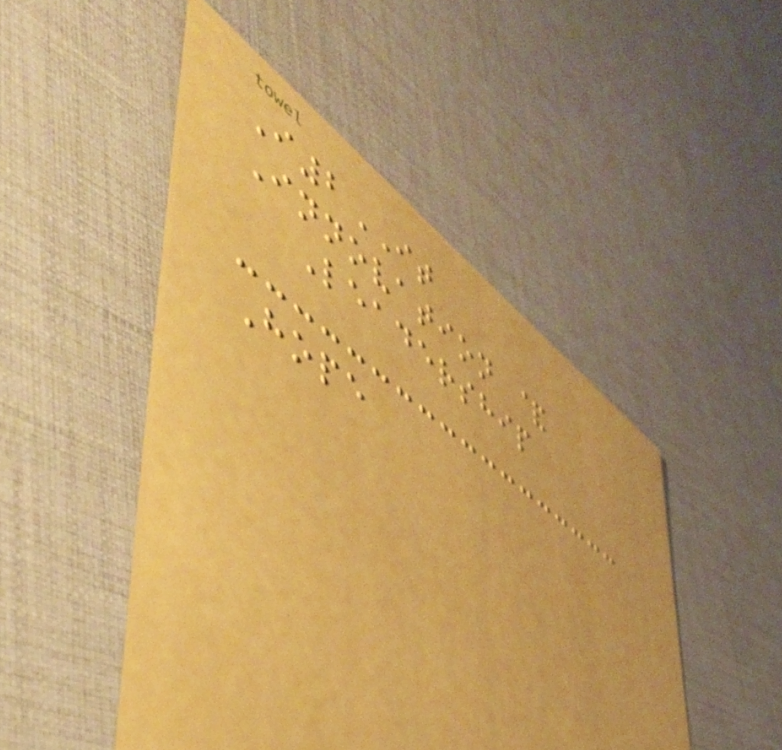I2IT
Innovation &
Leadership
Hope
